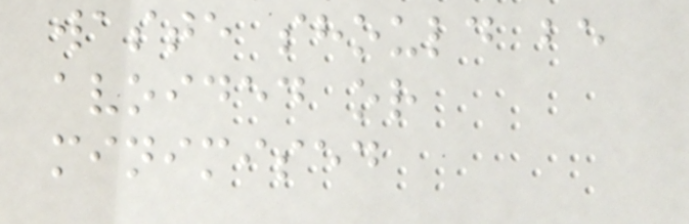waste should be
avoided or
minimised
